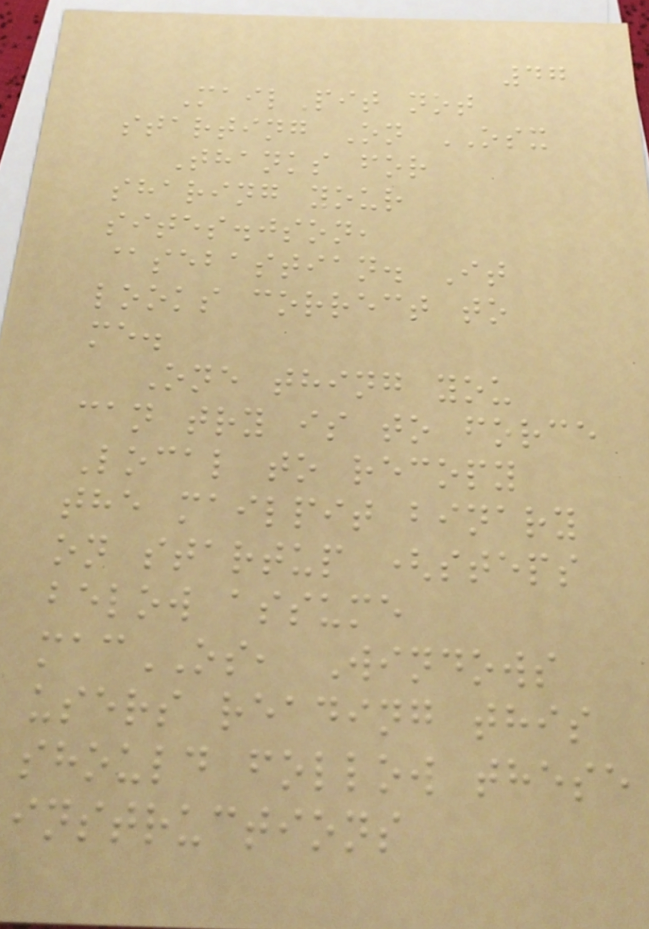47
MailPit not
starting On OSX
Thanks for
sharing your
sites.json,
@sebastian. It
looks correct to
me.
One thing you
can try is to force
Local to recopy
the mailpit binary
on startup (steps
below assume
macOS, Windows
users reading this
should follow these
instructions
